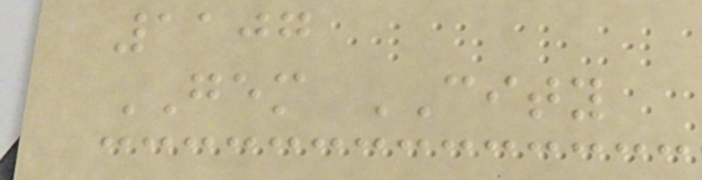1107
GEM CITY
